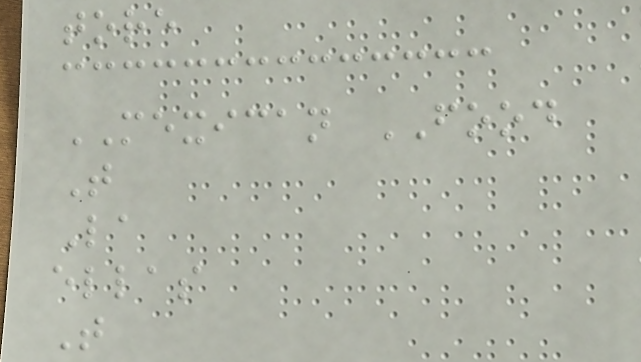tore
MEXICAN FOOD
T
La
ellas
T
